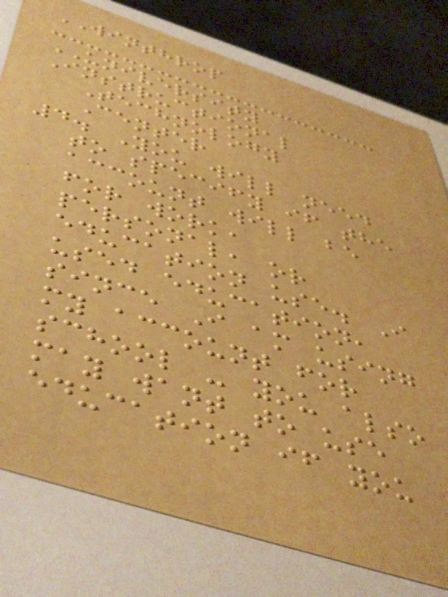WINTHROP
UNIVERSITY
Instructional
Technology
Center
4. You will need
to specify if the
account will be
for work,
personal, or
education use. I
used education,
since I am using
my account for
school - you also
may want to use
education if you
